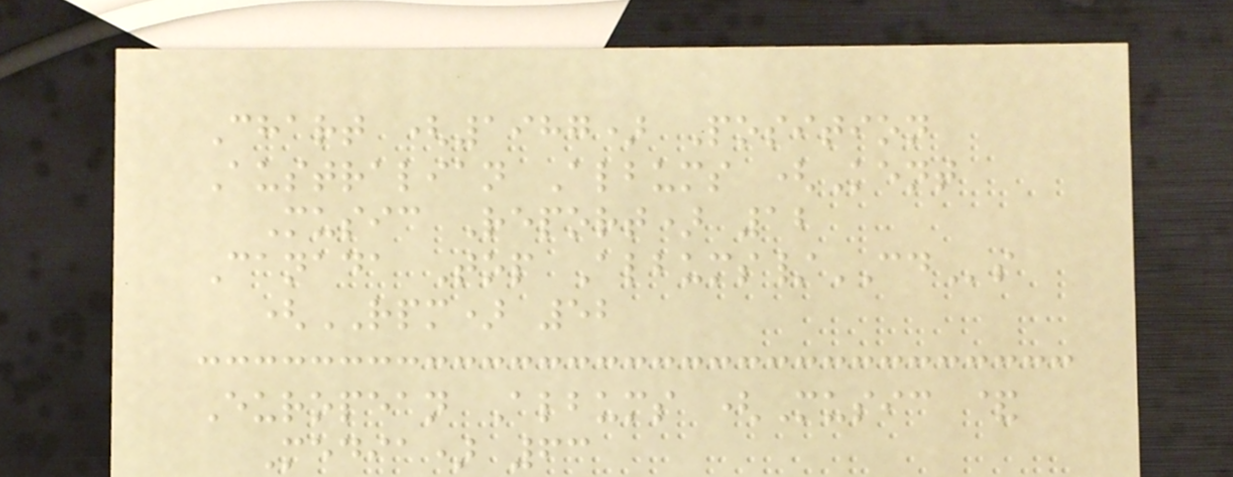Chart (1987) Position
Australian Albums (Kent
Music Report) 12
Canada Top Albums/CDs
(RPM) 52
European Albums (Music &
Media) 63
